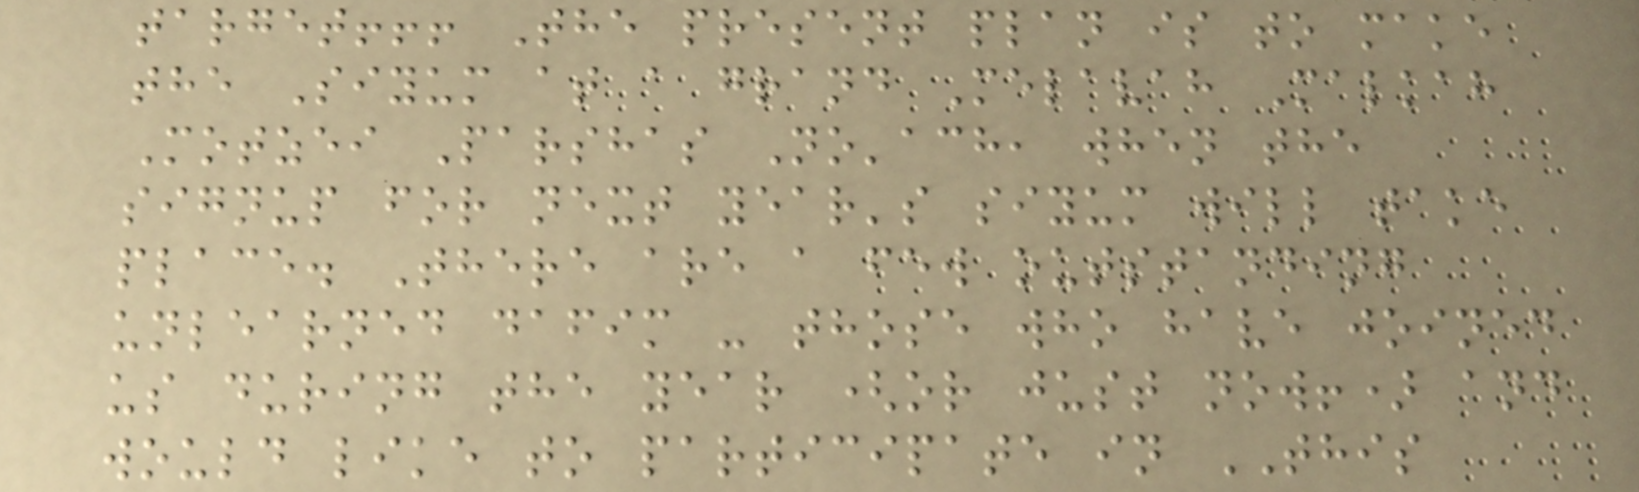target!!! The present plan is to make
the Siyum at a grand Melavah Malkah
Motzei Parshas No'ach, when the
signup for next year's siyum will take
place. There are a few outstanding
unlearned dafim - those who have joined
us during the year (or just now!) and
would like to participate in THIS
